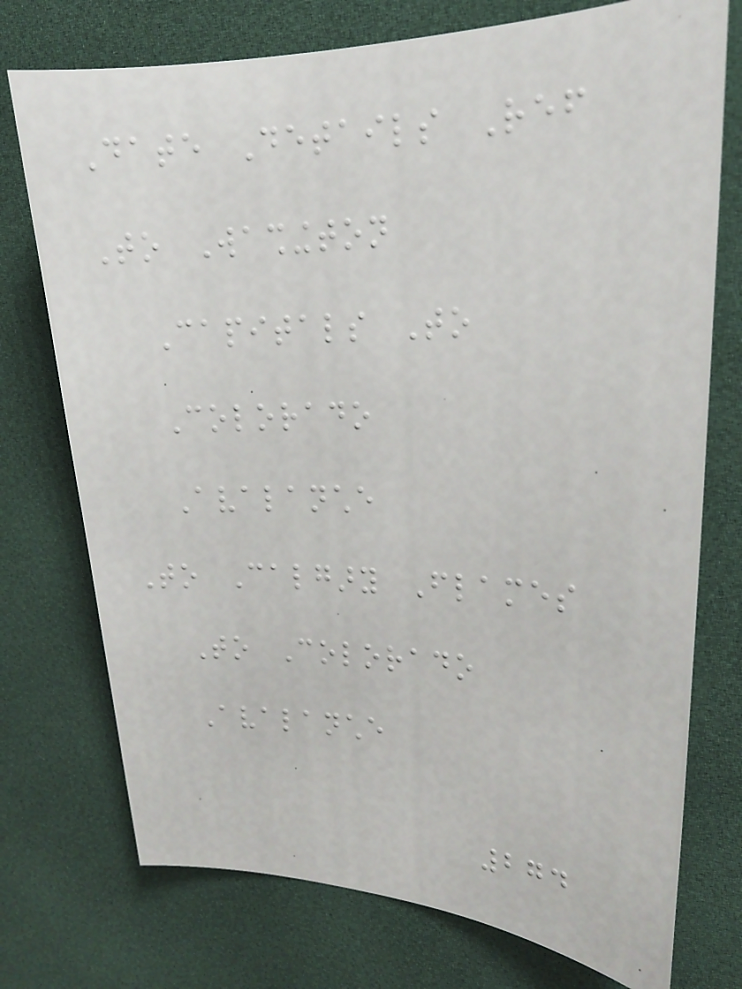Date Details Ref
To Washington
Capitals To
Colorado
Avalanche
To Calgary Flames
To Colorado
Avalanche
274
